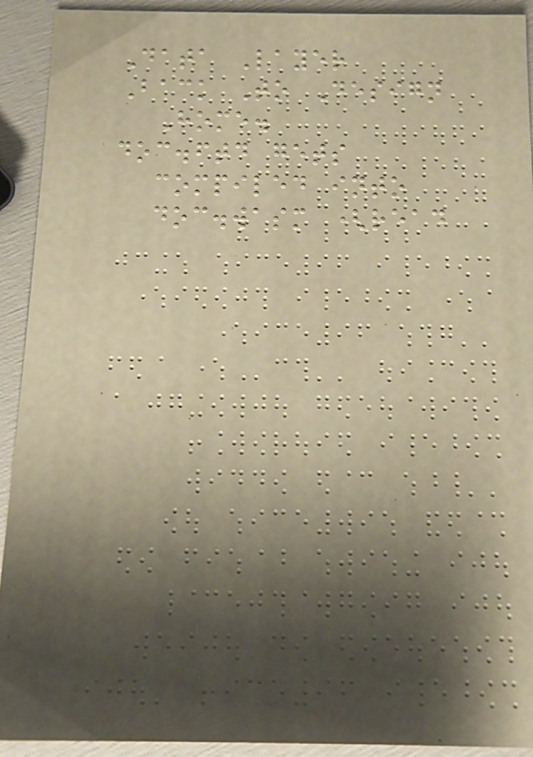Data Layer
Back To Design
Home.
doc.ftd gets
compiled into
doc.wasm (read
